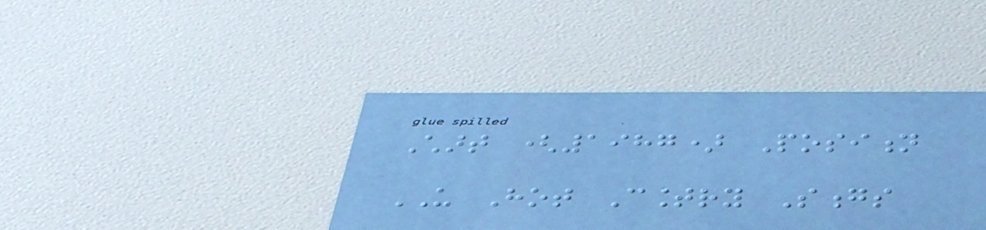Chart (1987) Position
US Hot Country Songs
